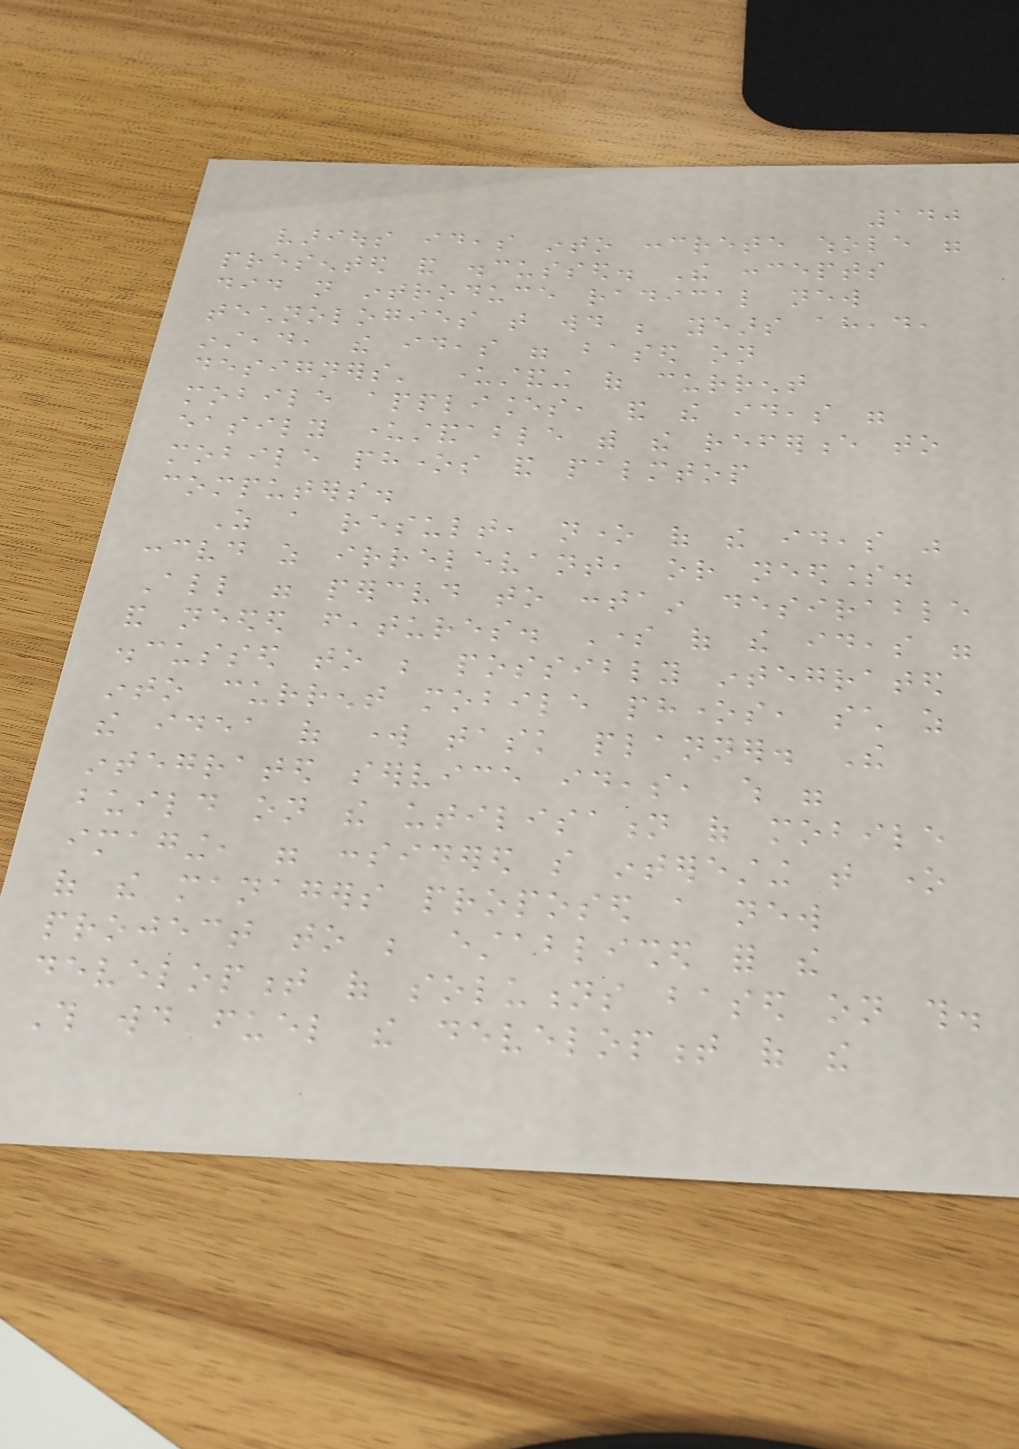140
various ideas into concrete whole were
presented and discussed. The concepts
did not introduce radical new
technologies that would be years ahead,
instead, the ideas were based on
designers' understanding of current
mobile appliances, and the ideas were
easily understandable with the reference to
mobile phones and palmtop
computers.
As a result, none of the ideas was
conceived as irrelevant, or needless.
All were perceived to contain desirable
and needed features. Some of the ideas were
discussed to be possibly integrated
into current mobile phones, such as
the idea of work task planner. The
integrated service ideas, which were
build on the utilisation of mobile
imaging, were considered so interesting that one
of the managers proposed a new
project to be established for the
development of solutions based on this.
This would fuel the development of the
